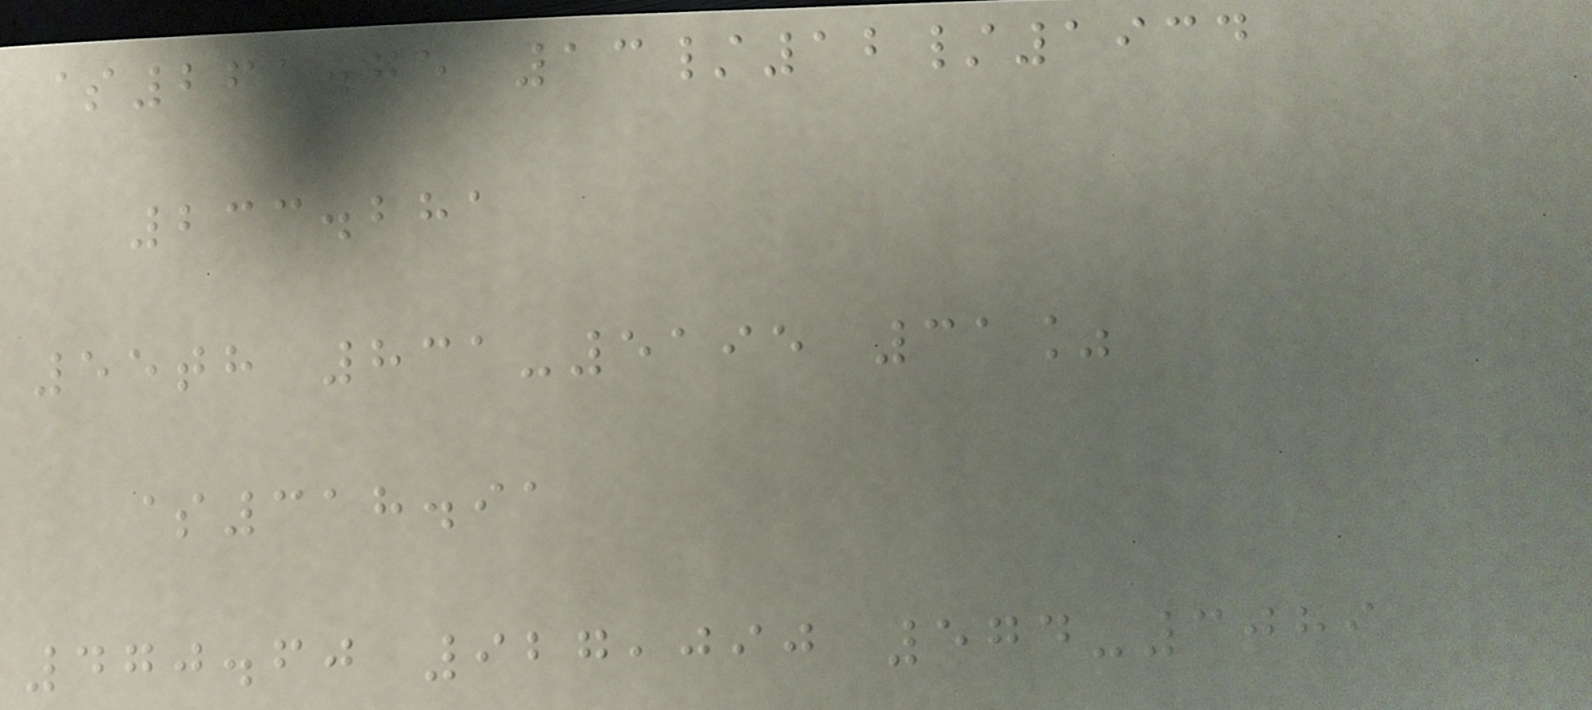$261.75 13/12/1934
233.281
55th 831-5195 31%
$318.91
470.60 927,090 574-3089
